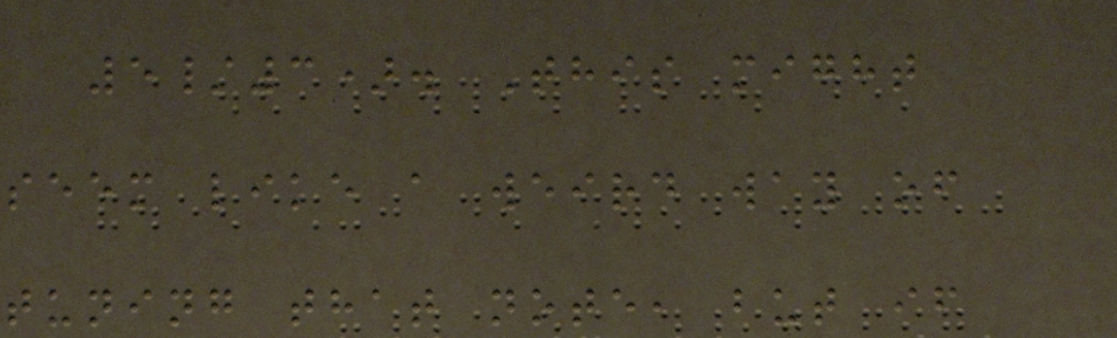5/3). This might
seem like a weird way of
tuning that note, but if
